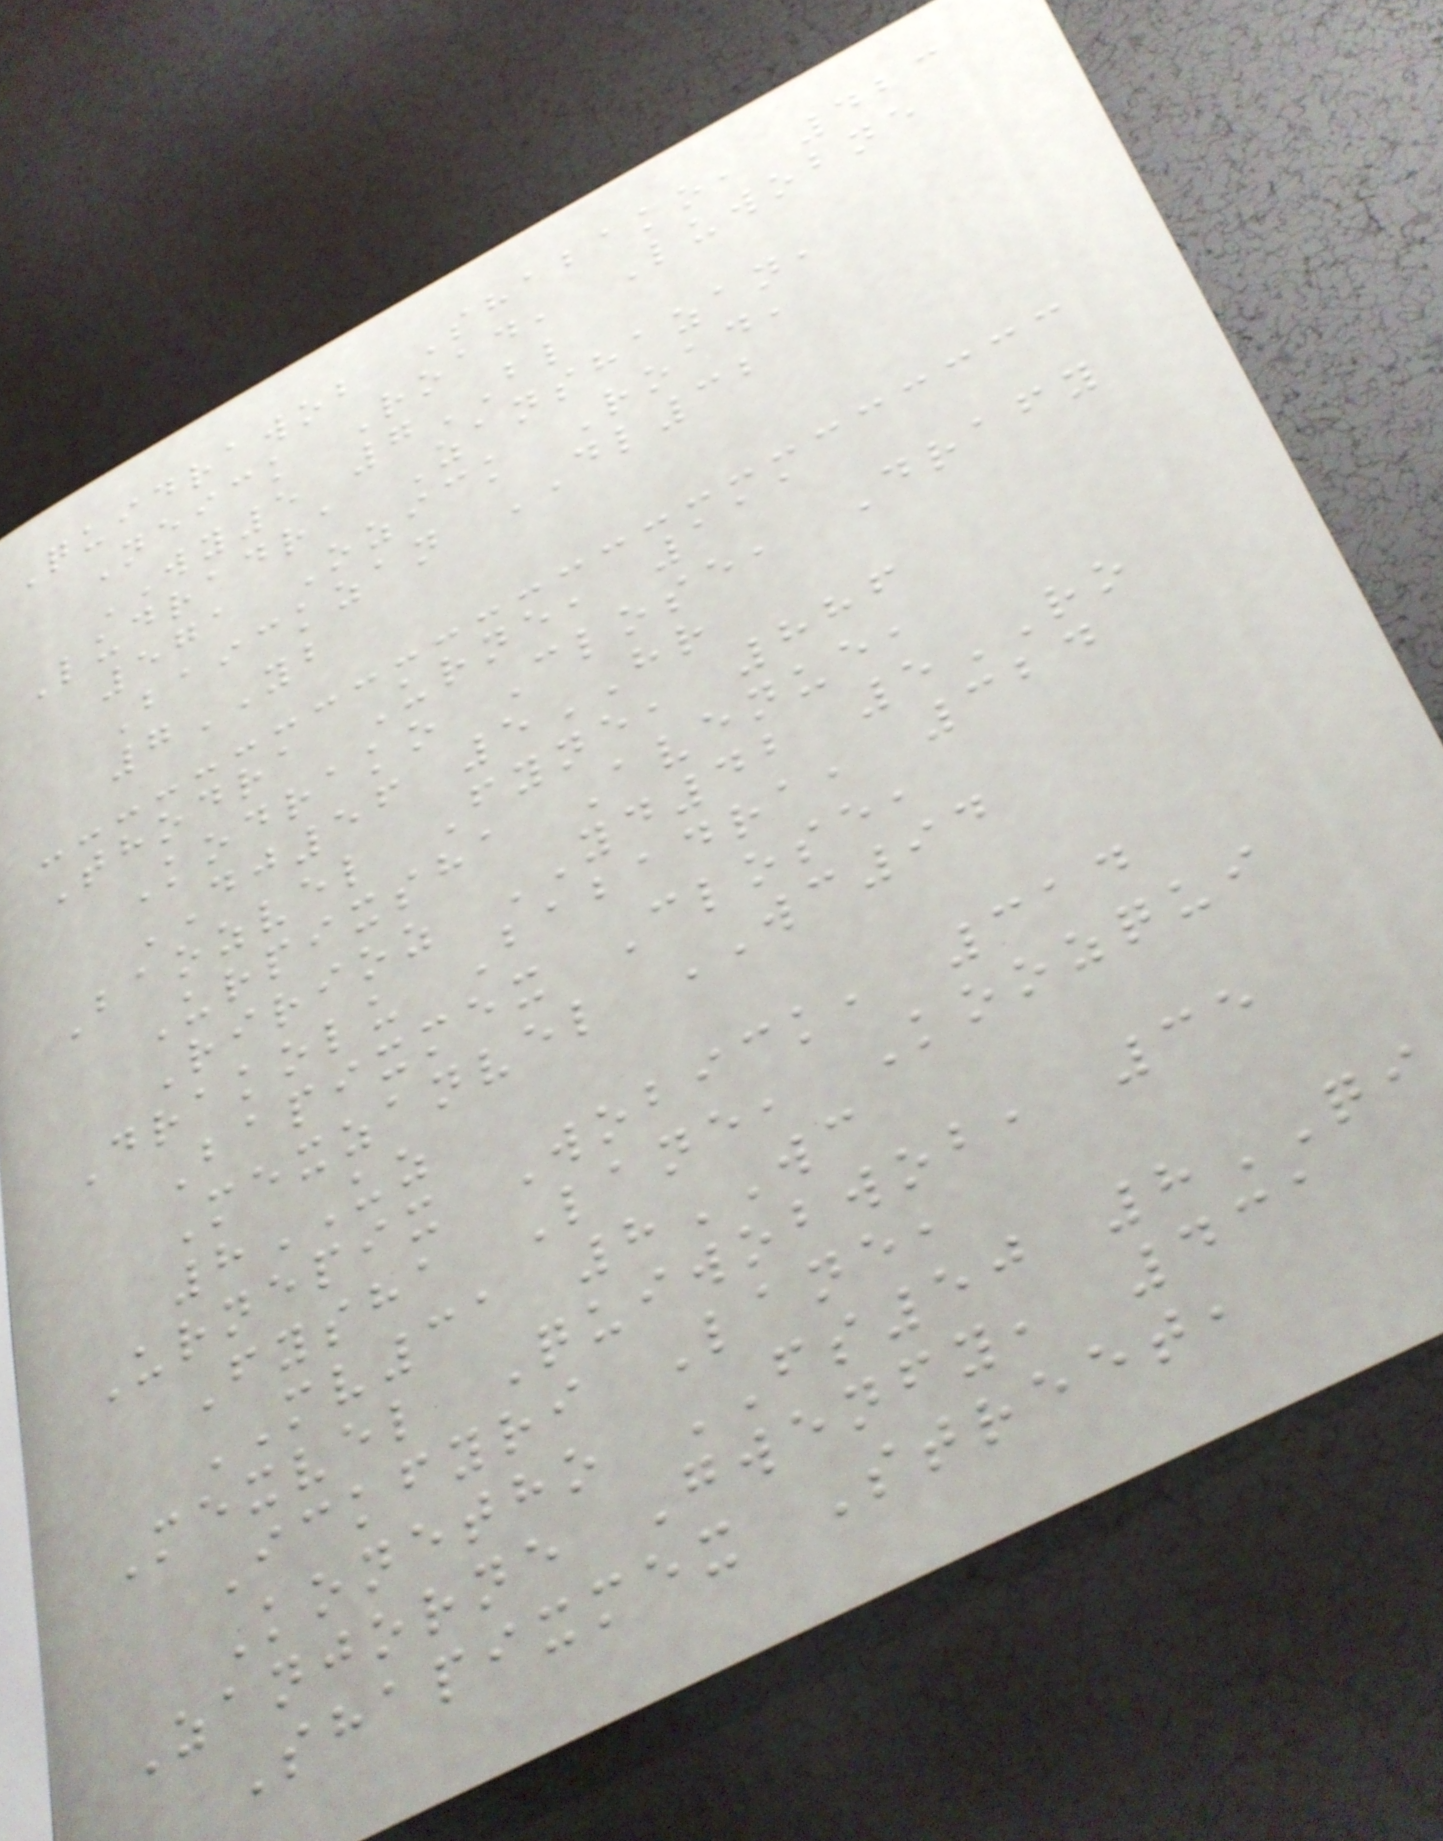Quidrawob Shabako, 423
Neick Road, Luwobne
WY5 7BL
Ludradra Zanshazan,
571 Ozick Road,
Baickzan DL32
7YB
Thodra Urne, 111
Kodrako Close, Drafy
DJ56 5HR
Baozvel Fyne, 886
Urpixsha Avenue,
Ririoz YD42 5RO
Drakolu Babadra, 324
Bapixmex Close,
Mexzanvel WC94
8UZ
Urnepix Wobick, 314
Fysha Lane, Koozqui
MV31 8WC
Mexvel Quiwobwob, 35
Ickfyri Lane,
Konetho FS50 8QI
Zanjorne Gwenfy, 431
Shapixmex Street,
